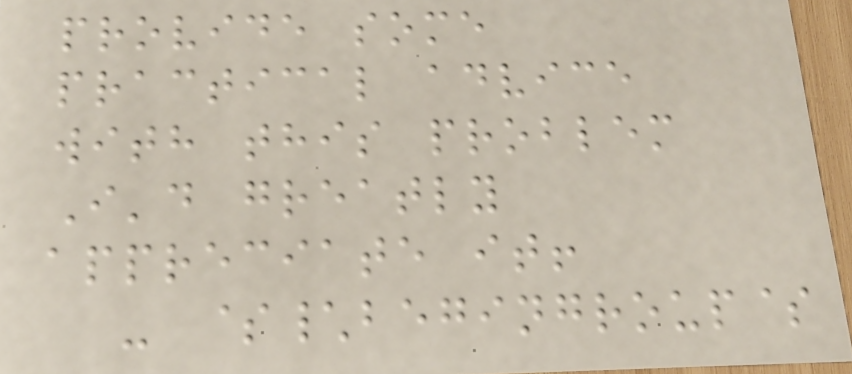provide some
practical advice
with this problem
I'd greatly
appreciate it!
- $\begingroup$
